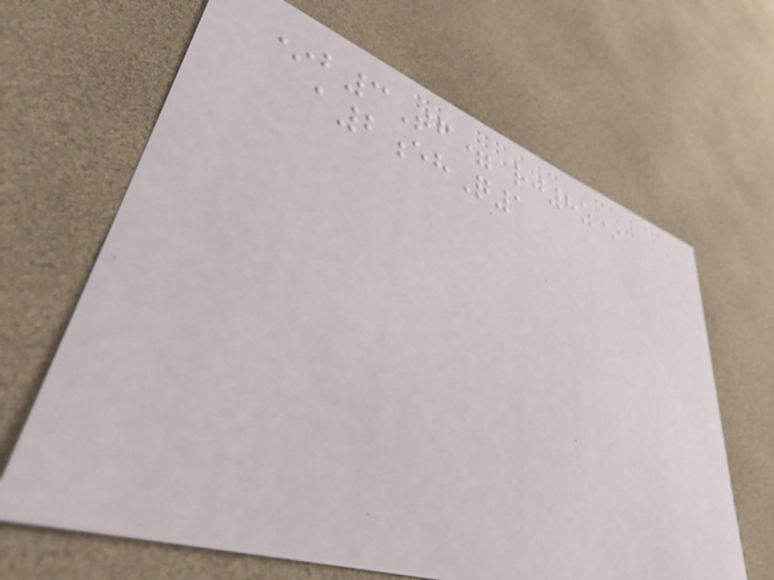*b3Tf= rj8z*
a2ehQ1
